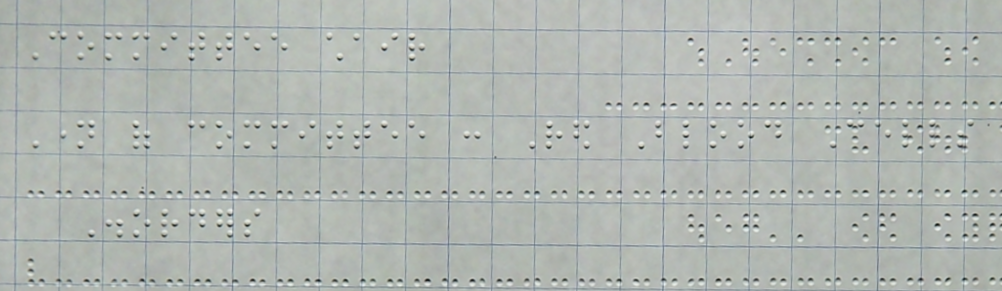Committee chair
Name of committee : Red Blood Cells
Disorders
